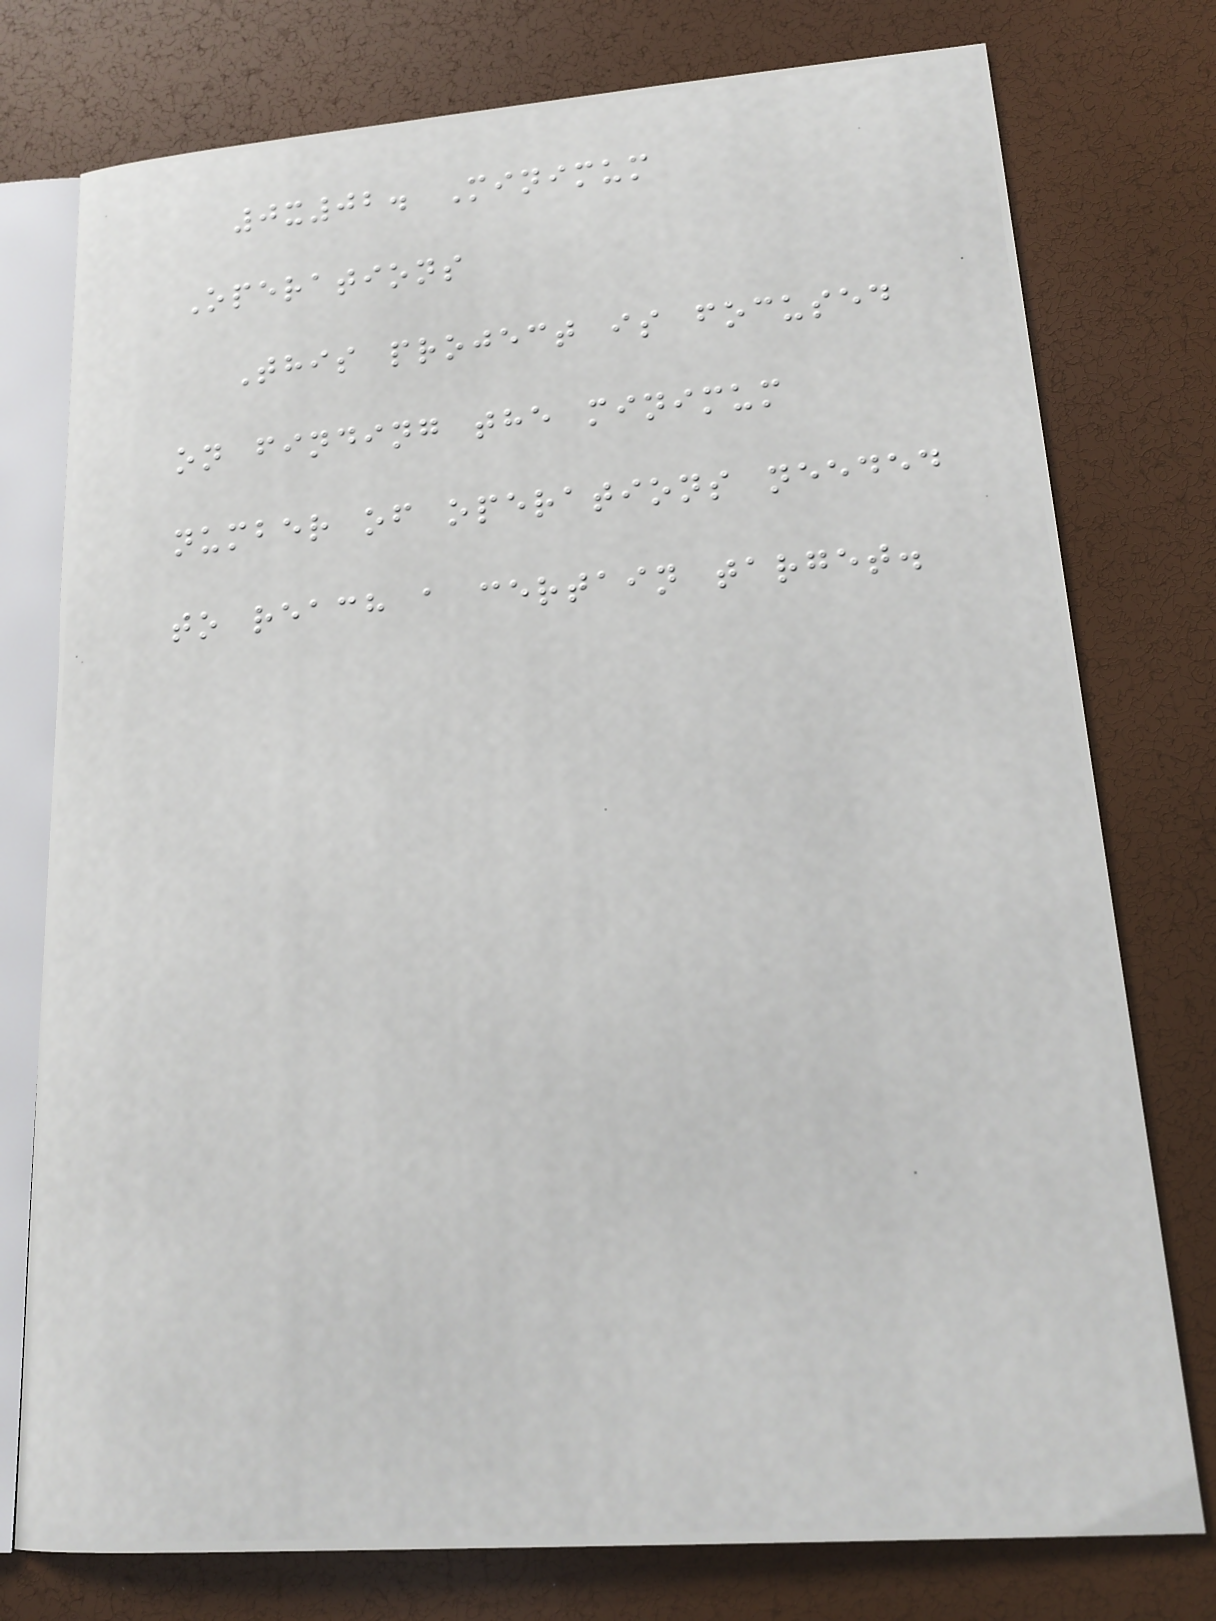0x02. Minimum
Operations
This project is focused
on finding the minimum
number of operations needed
to reach a certain target.
